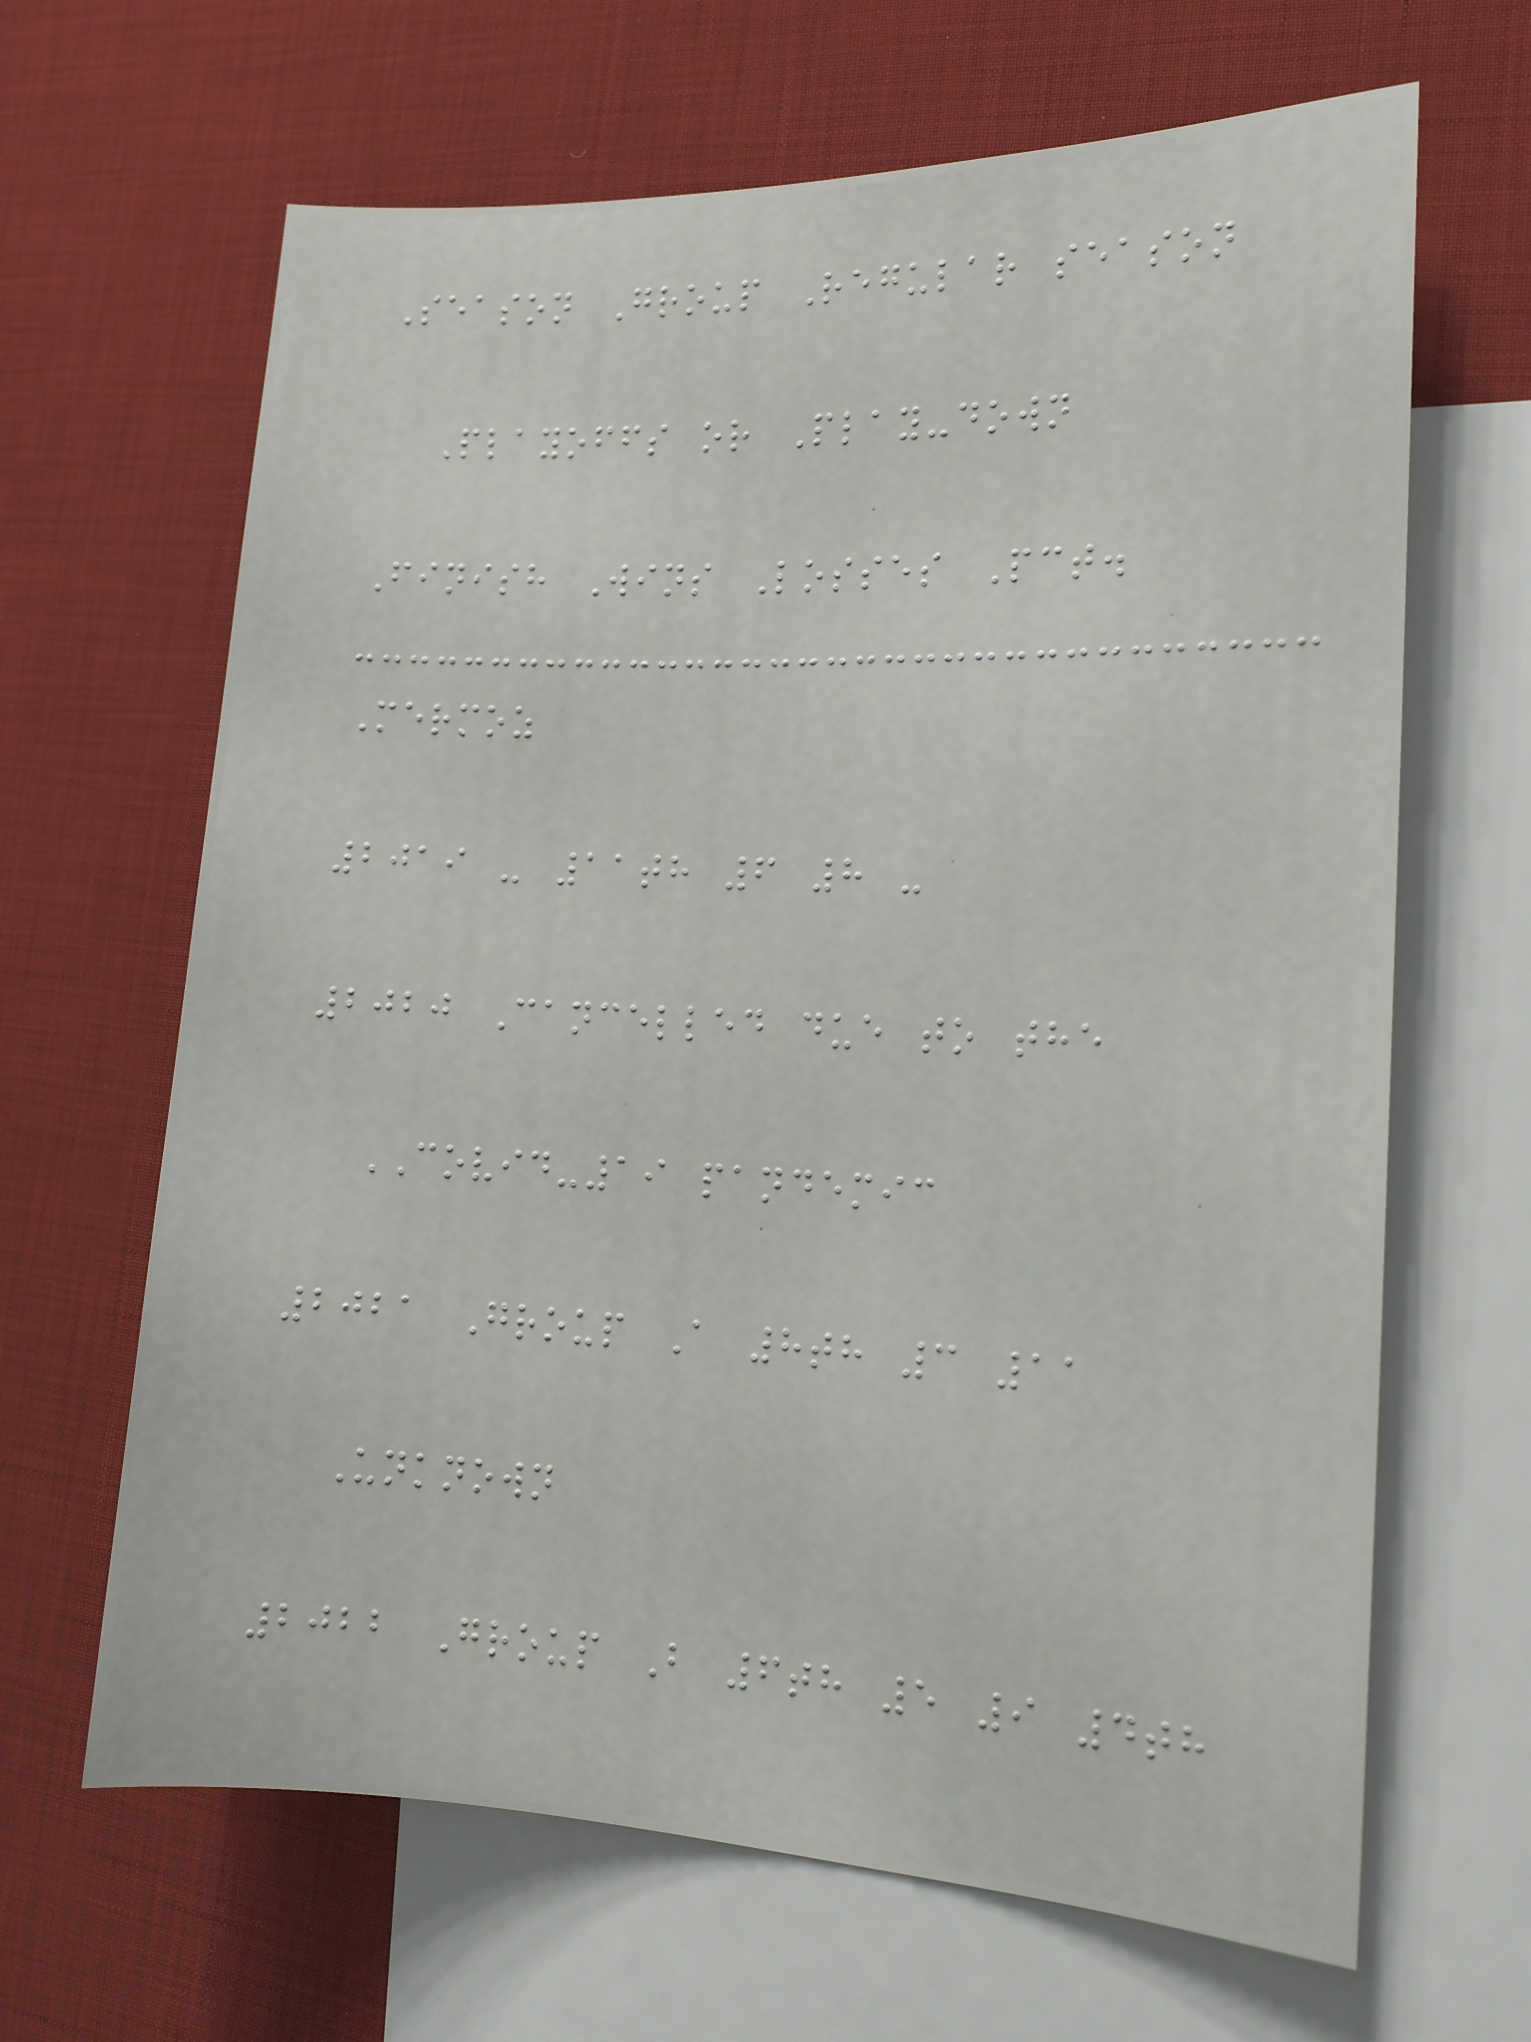Season Group Regular season
Playoffs or Play-down
Finish Wins Losses Pct.
Mermoz
2019 - 11th 6 8 -
2020 Cancelled due to the
COVID-19 pandemic
2021 Group A 8th 3 11
Unknown
2022 Group B 6th 5 9 4th
